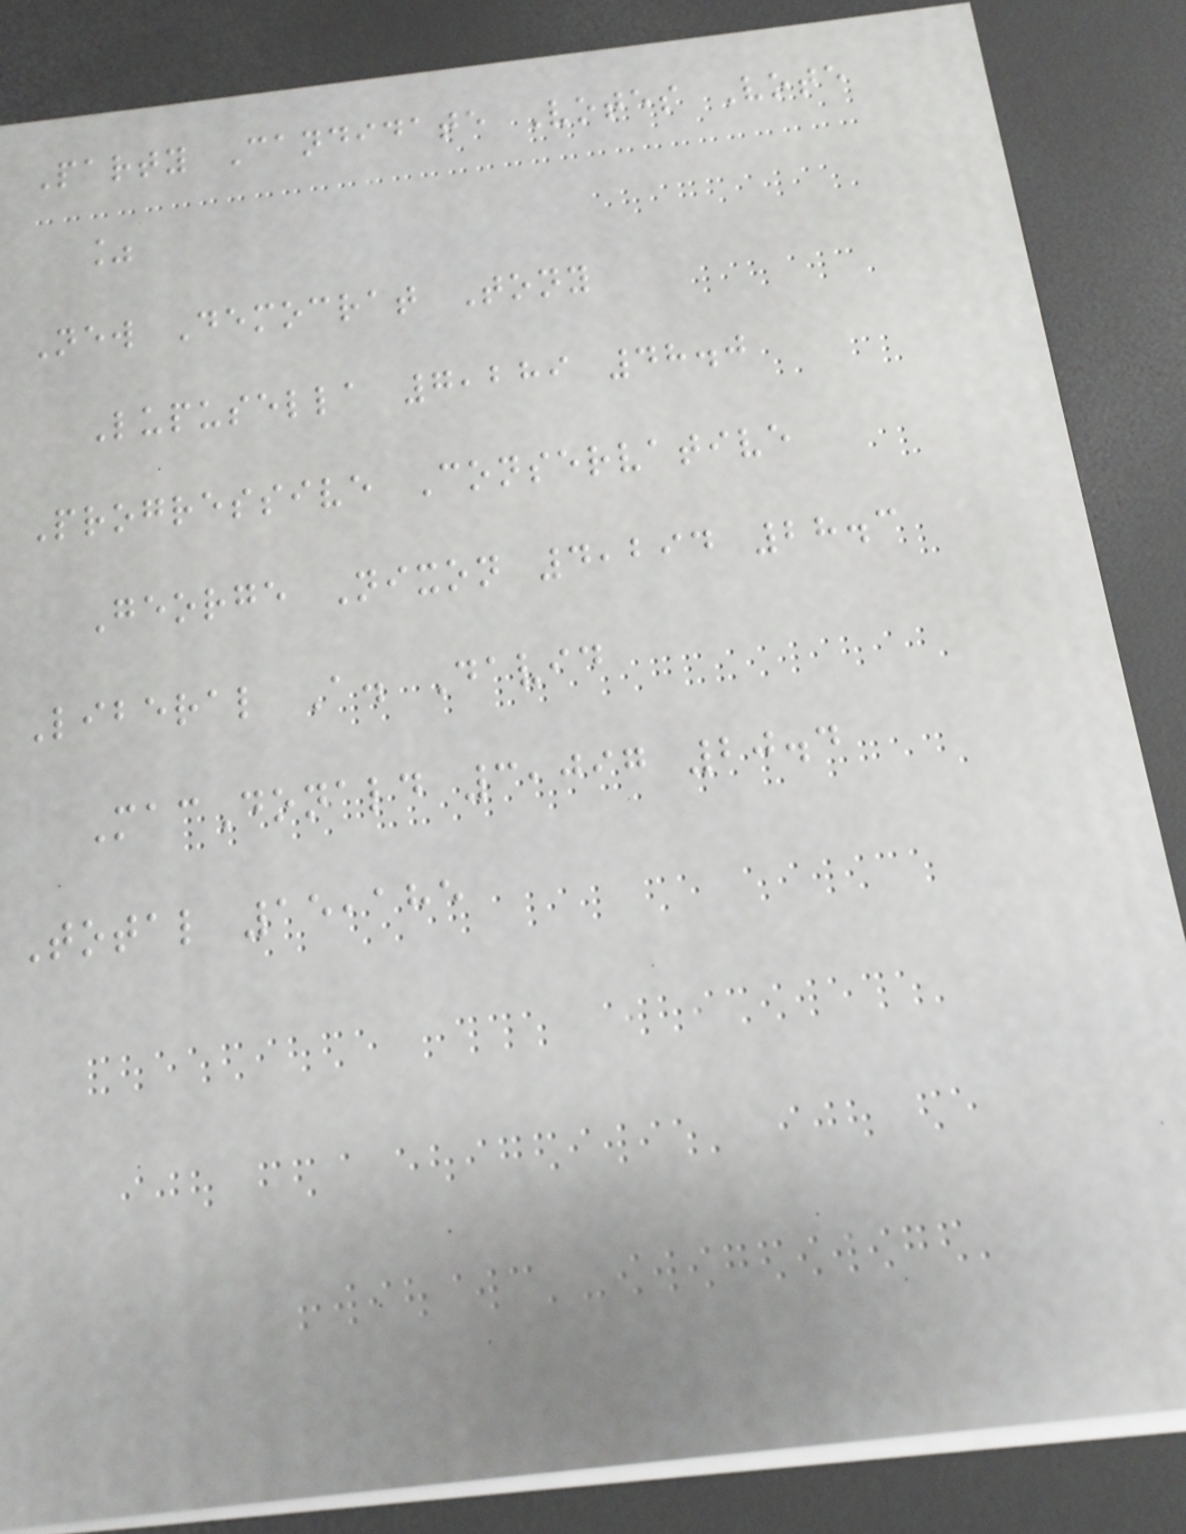Party Candidate Votes Vote
%
New Democrat Tony
Lupusella 7,289 48.0
Progressive Conservative
George Nixon 4,294 28.3
Liberal A. David
MacDonald 3,097 20.4
Total 15,185
